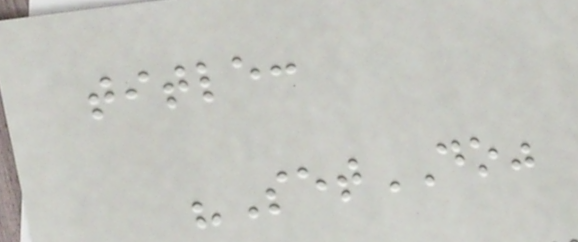title:
"SetDO"
